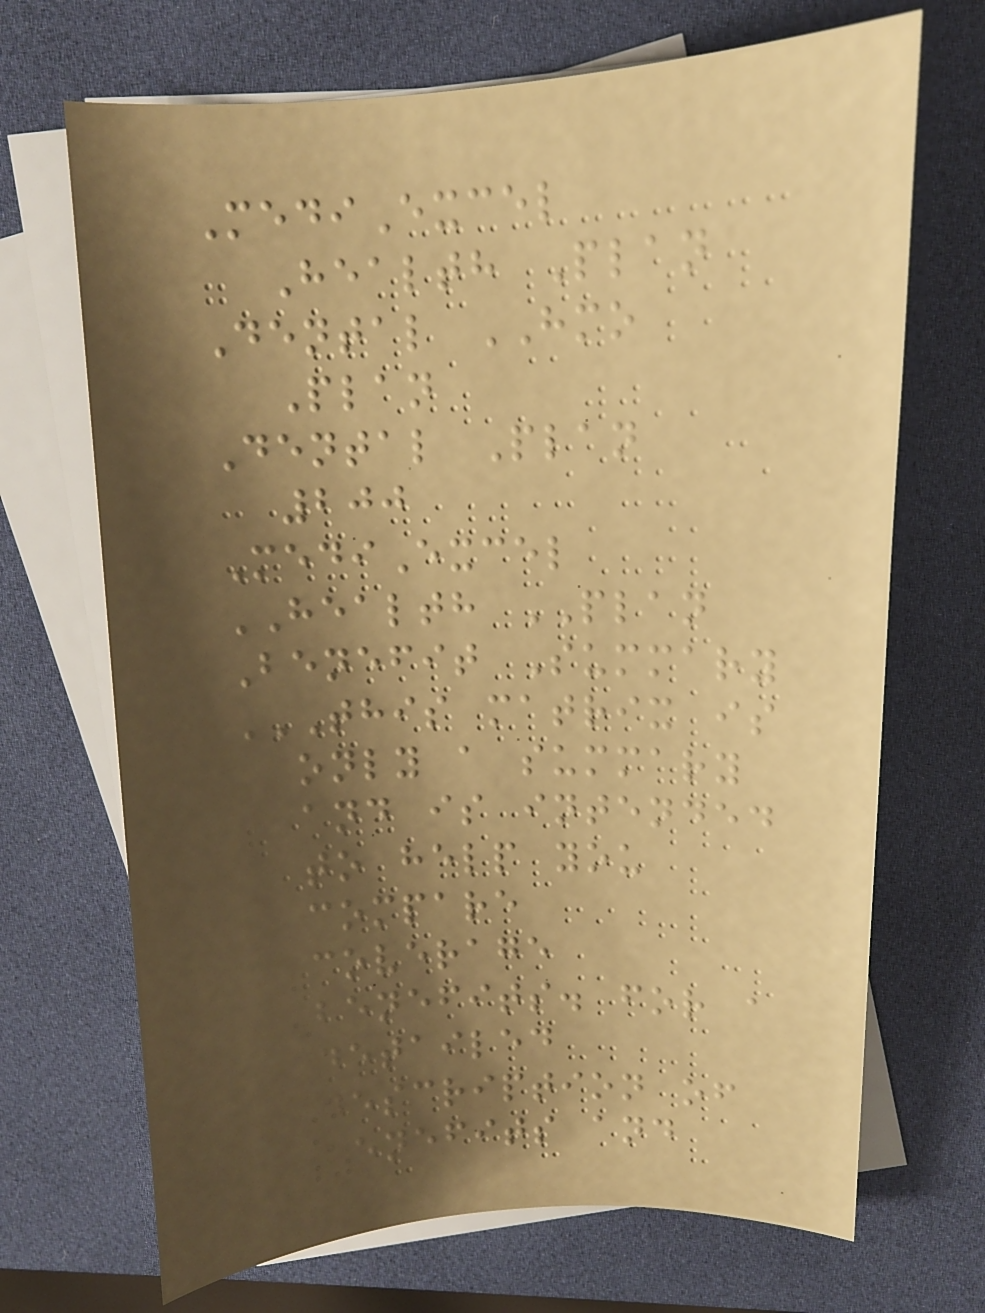MediExcel
Health Plan
Dental HMO
Plan
Dental Plan
200
MediExcel
HEALTH PLAN
Benefit Summary
THIS MATRIX IS
ONLY A SUMMARY
AND IS INTENDED
TO HELP YOU
COMPARE
COVERAGE
BENEFITS. FOR A
DETAILED
DESCRIPTION OF
BENEFITS AND
